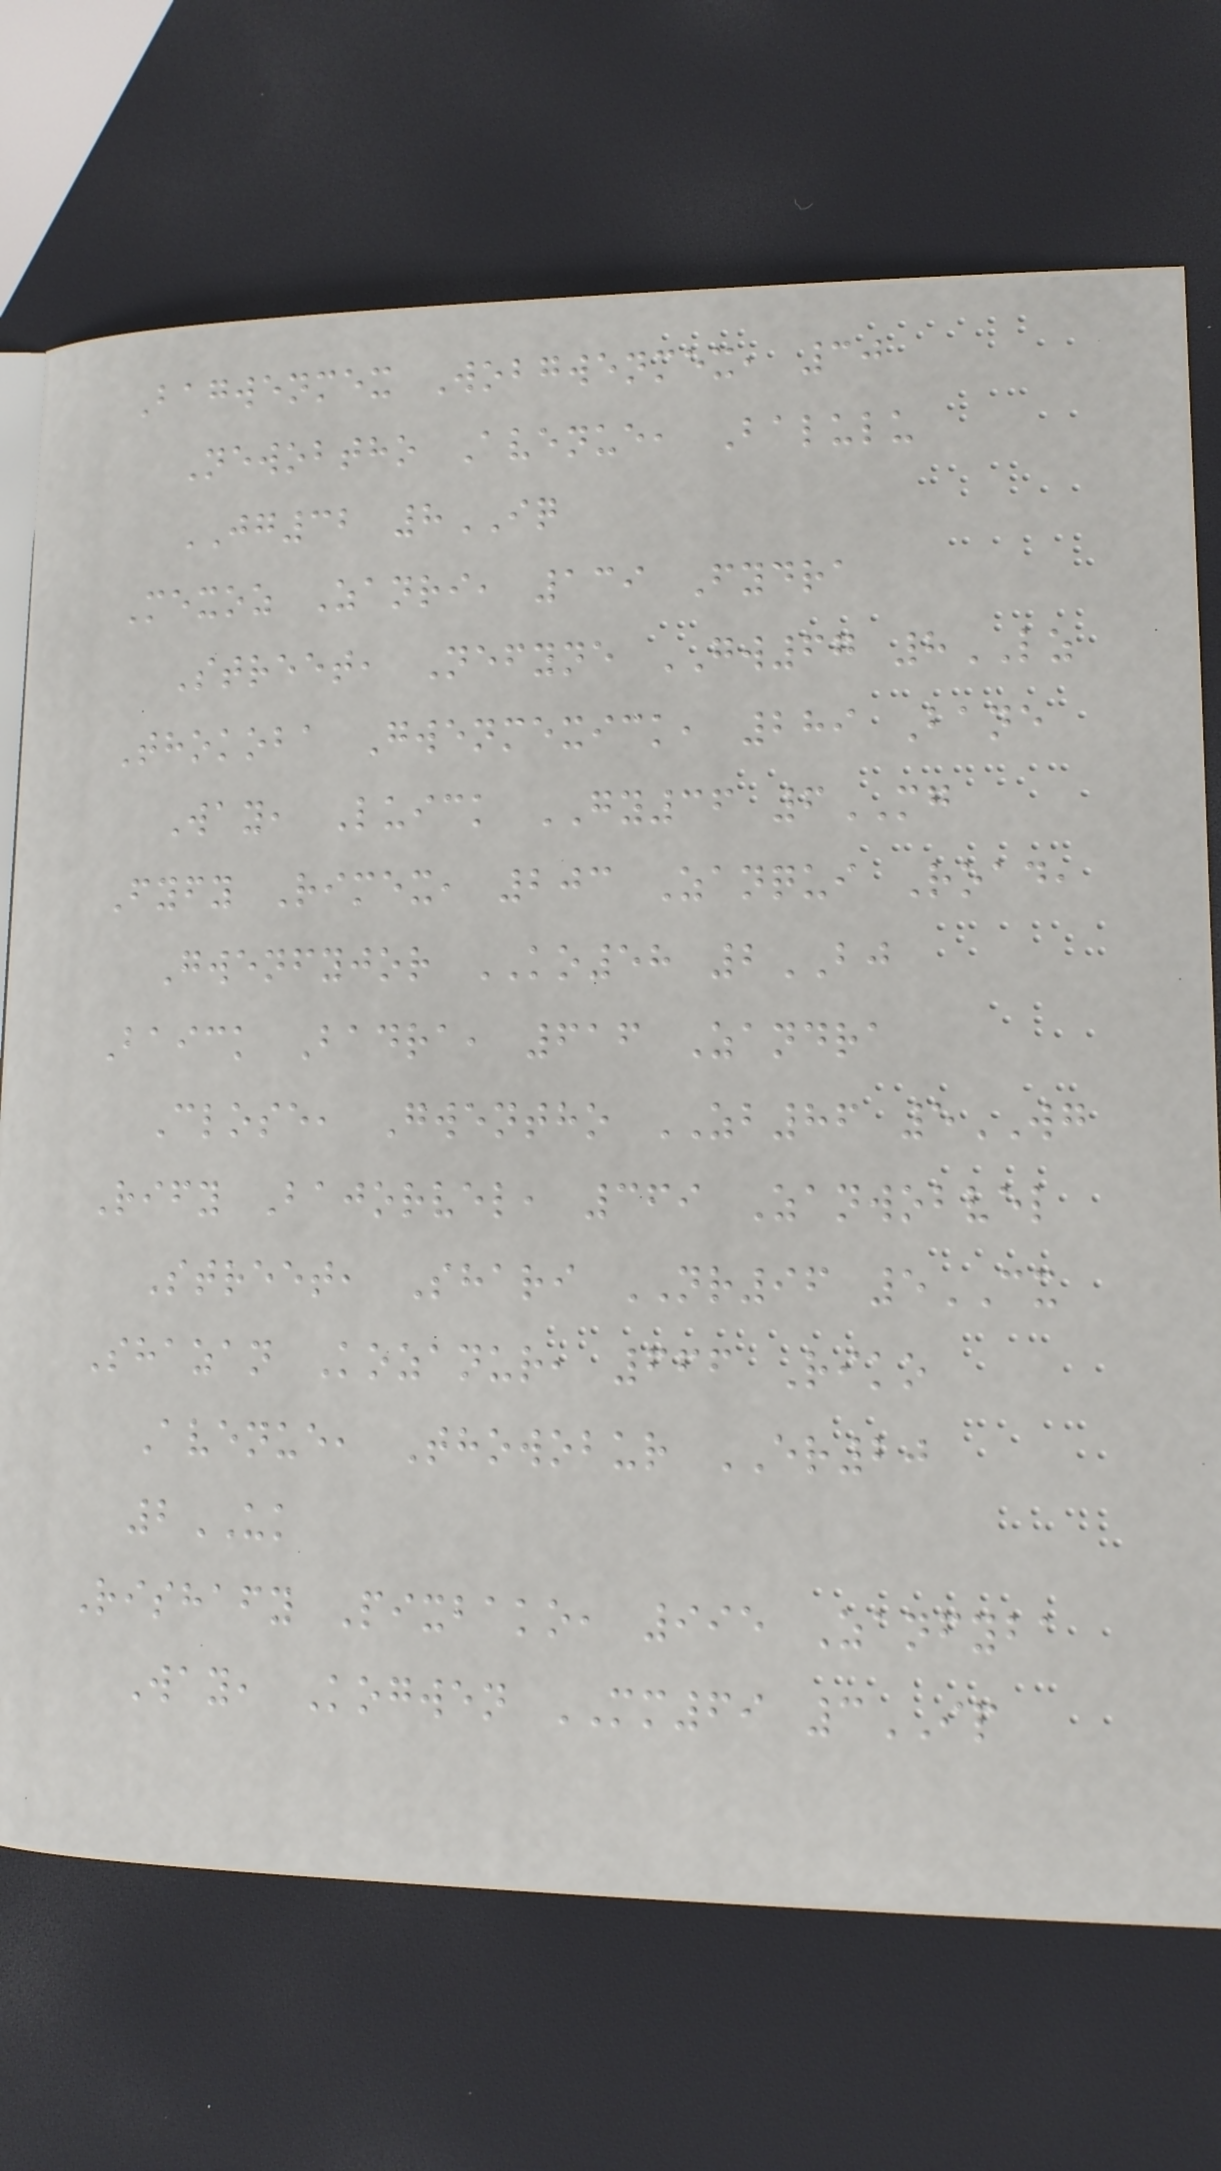Bagwenmex Wobgwenmex, 30
Newobtho Avenue, Balulu
JG32 8IQ
Mexoz Zanri, 139 Fydra
Street, Nefyne GW67 8LZ
Thokoba Gwenmexick, 289 Bane
Way, Luick GY36 6MG
Fyfy Rimex, 203 Zanqui Road,
Gwenfyjor KO58 2BJ
Baick Badra, 616 Zandra
Close, Gwentho ZB86 5WG
Rify Bajorvel, 369 Zanwobvel
Street, Shari NR96 5CX
Shazan Kozanur, 666 Riko
Avenue, Thowobur ER20
2UK
Rishafy Pixbako, 995 Zanfyba
Way, Kogwen MM69 3IP
